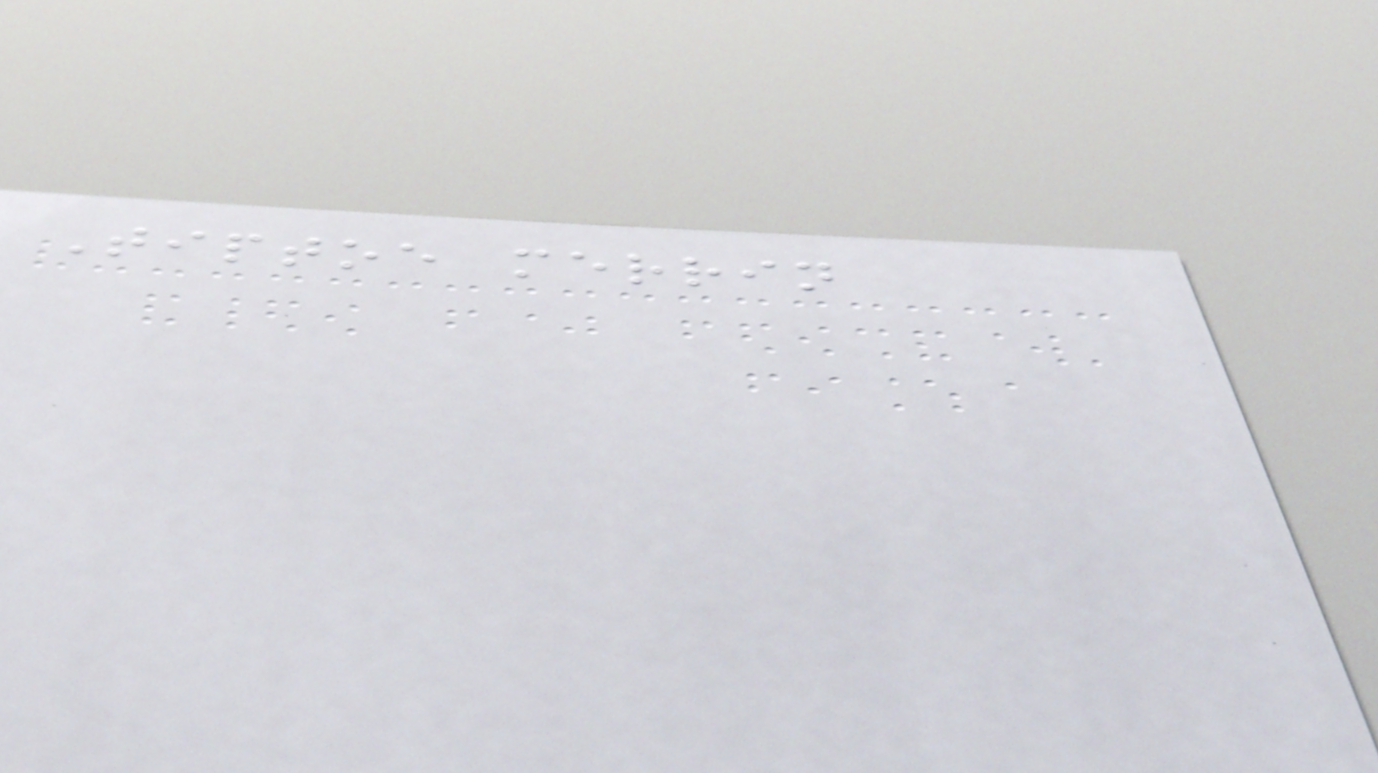Tiptoe merrin
